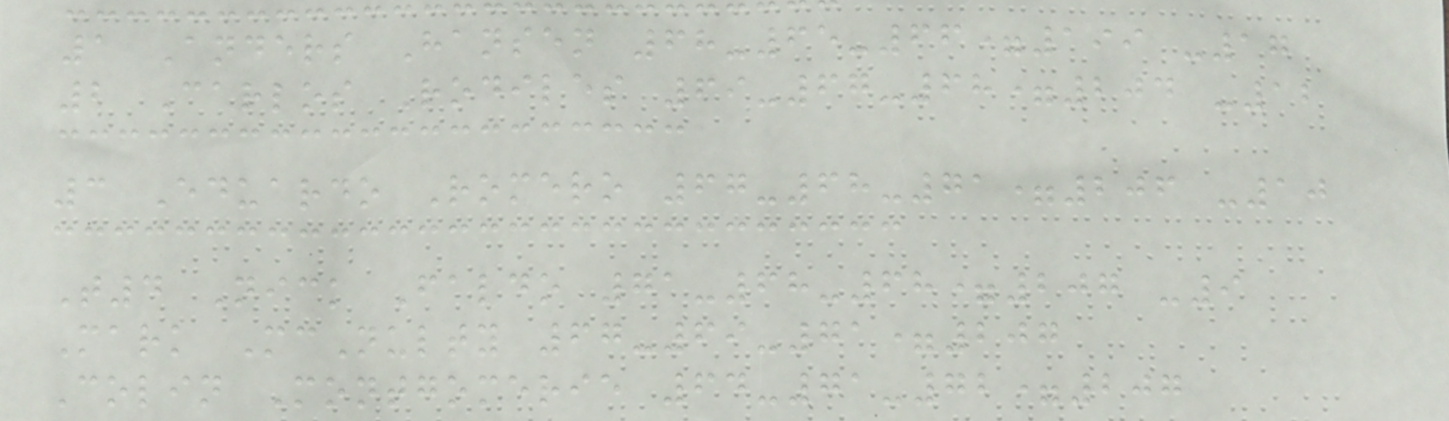1 Anders Hansen 68-65-66=199 -17
2 Carlos Rodiles 69-67-68=204 -12
3 Eduardo Romero 67-68-71=206 -10
T4 Nick Faldo 71-68-68=207 -9
Mark McNulty 67-69-71=207
Colin Montgomerie 64-71-72=207
